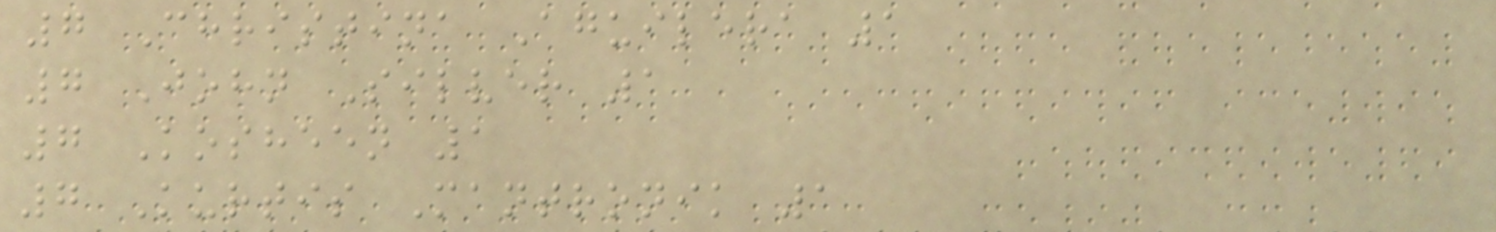7 Christina Aguilera 1
7 John Silver 1
7 Kosheen 1
7 Kurtis Mantronik 1
